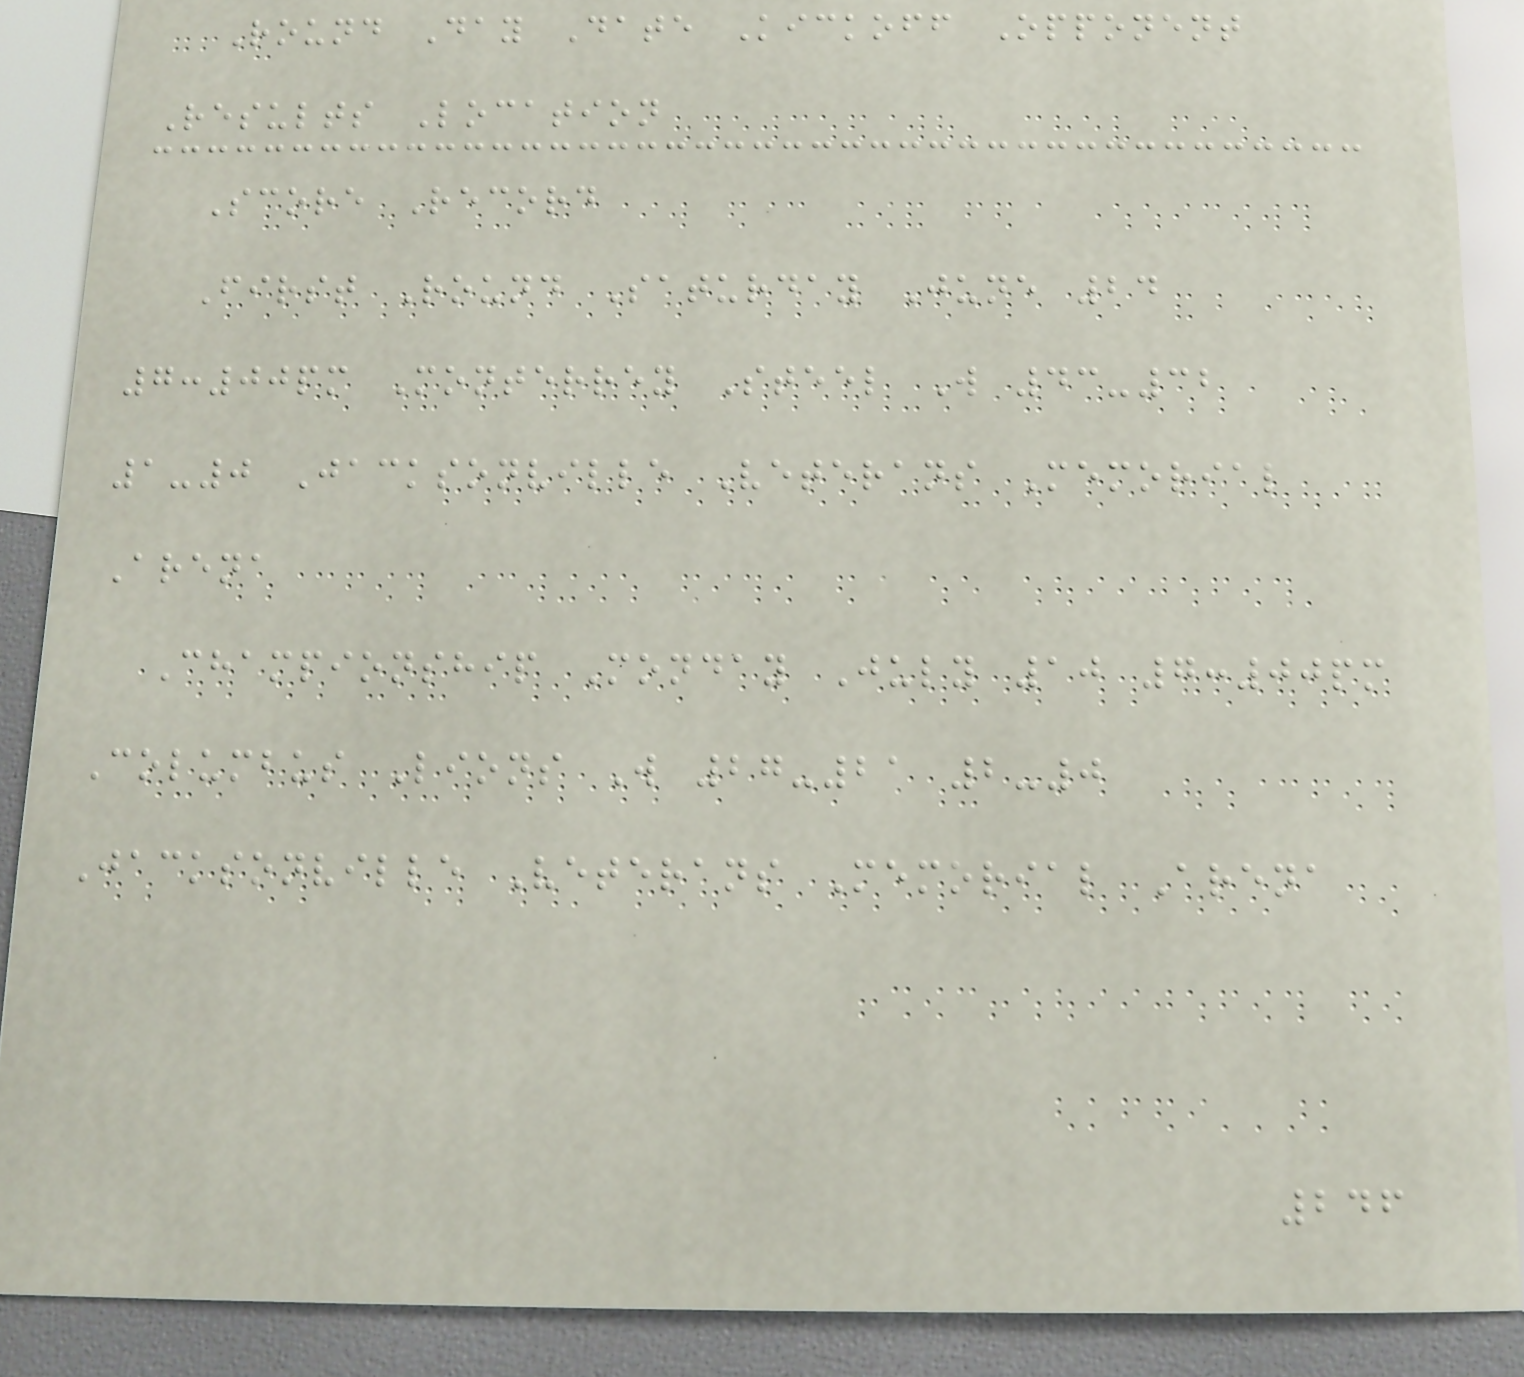Round Day Date Kickoff Opponent
Results Location
Score Record
First Round Saturday June 24
7:00pm Monterrey Steel W 43-32
1-0 Jacksonville Veterans Memorial
Arena
Championship Monday July 10 7:00pm
Columbus Lions W 27-21 2-0
Jacksonville Veterans Memorial Arena
246
